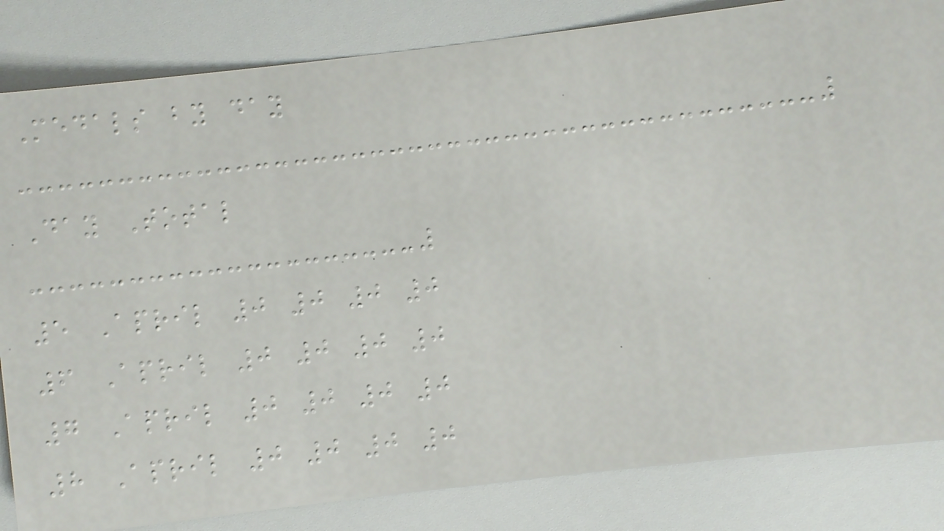Medals by day
Day Total
5 April 0 0 0 0
6 April 0 0 0 0
7 April 0 0 0 0
8 April 0 0 0 0
